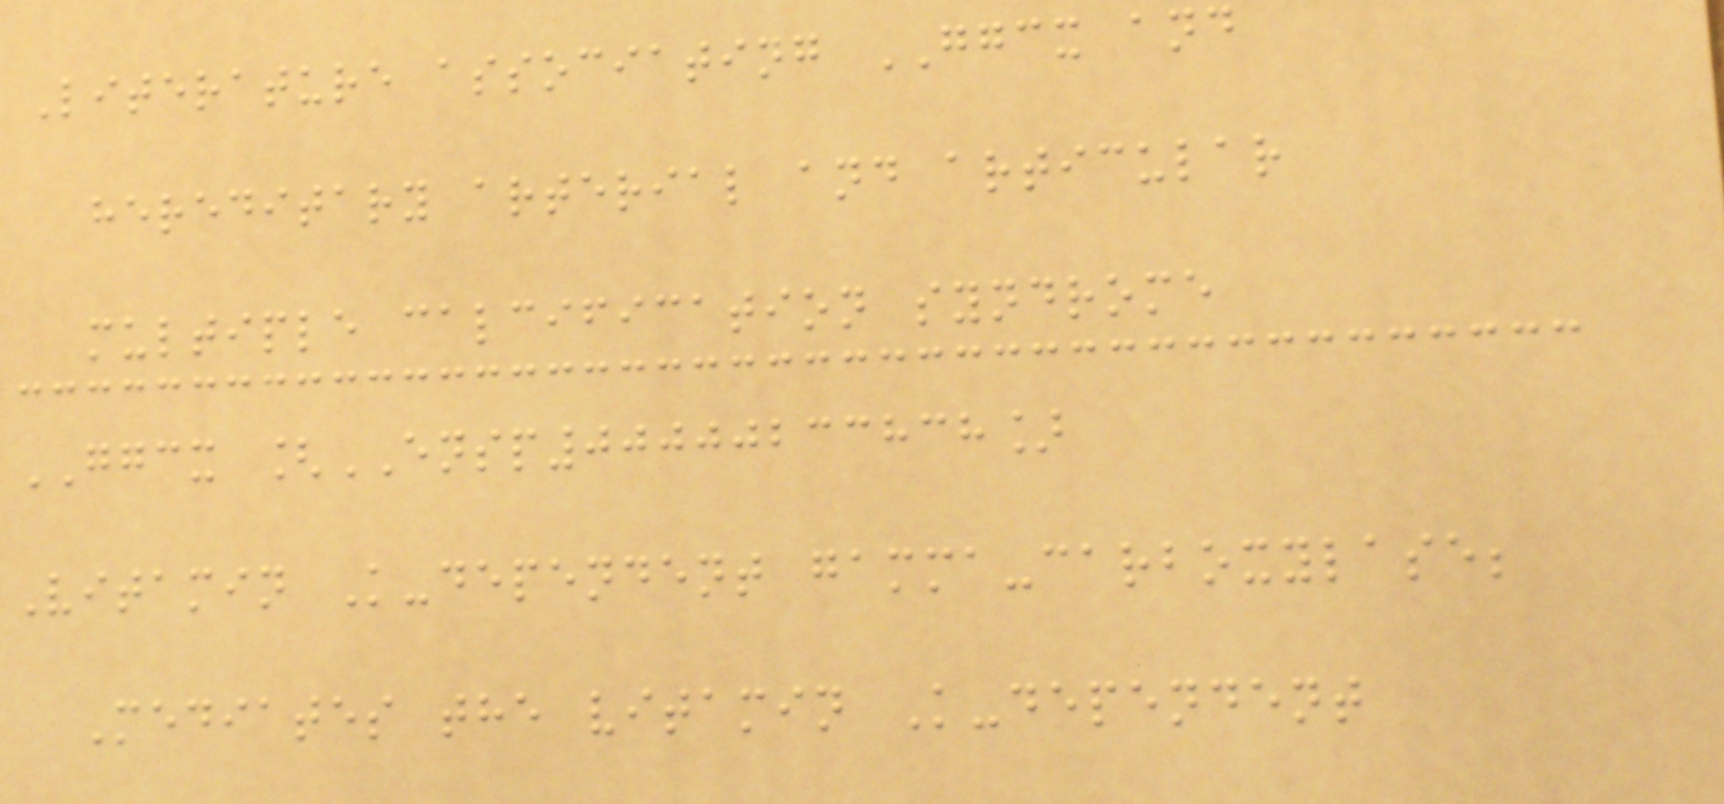Literature associating GGCX and
hereditary arterial and articular
multiple calcification syndrome
GGCX [ENSP00000233838]
Vitamin K-dependent gamma-carboxylase;
Mediates the vitamin K-dependent
